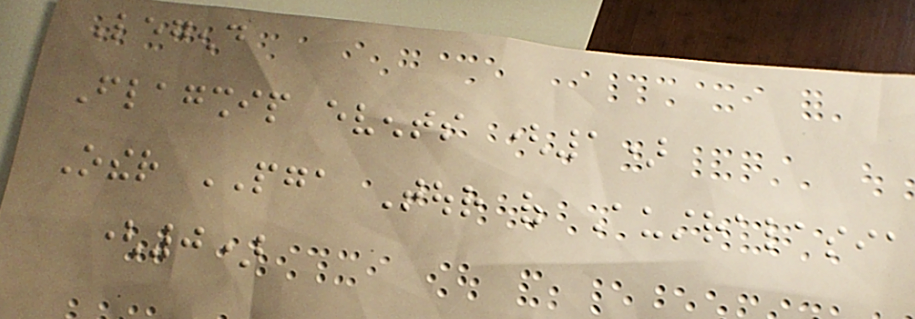Legend
Flagship events (1)
Other PGA Tour of Australasia
(0)
